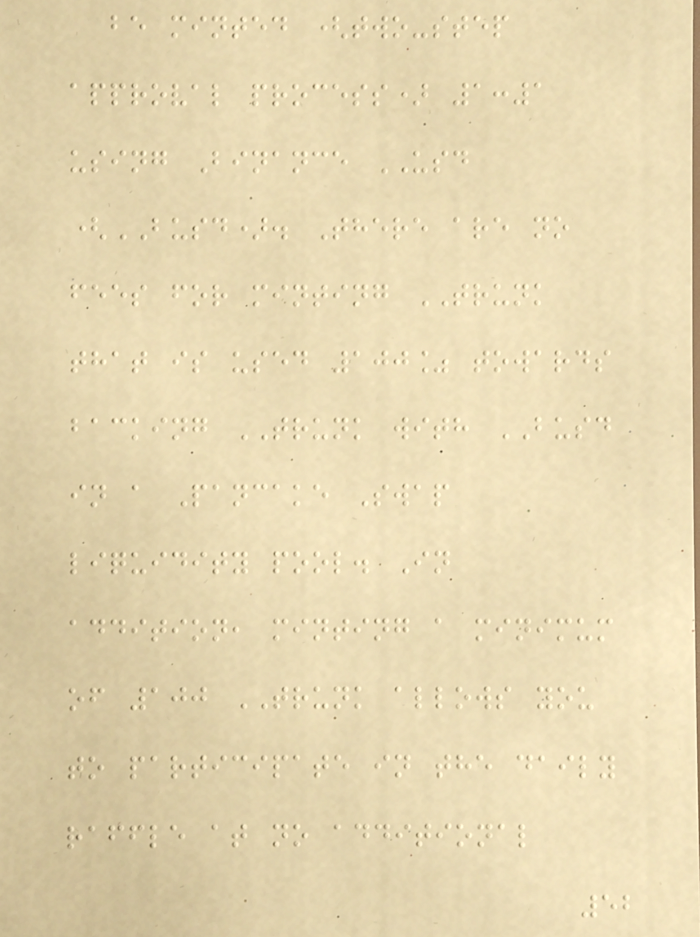be minted (two-step
approval process) 1:1
using Binance USD
(BUSD). There are no
fees for minting TRUNK
that is used 100% towards
backing TRUNK with BUSD
in a Pancake Swap
liquidity pool. In
addition, minting a minimum
of 100 TRUNK allows you
to participate in the daily
raffle at no additional
52
